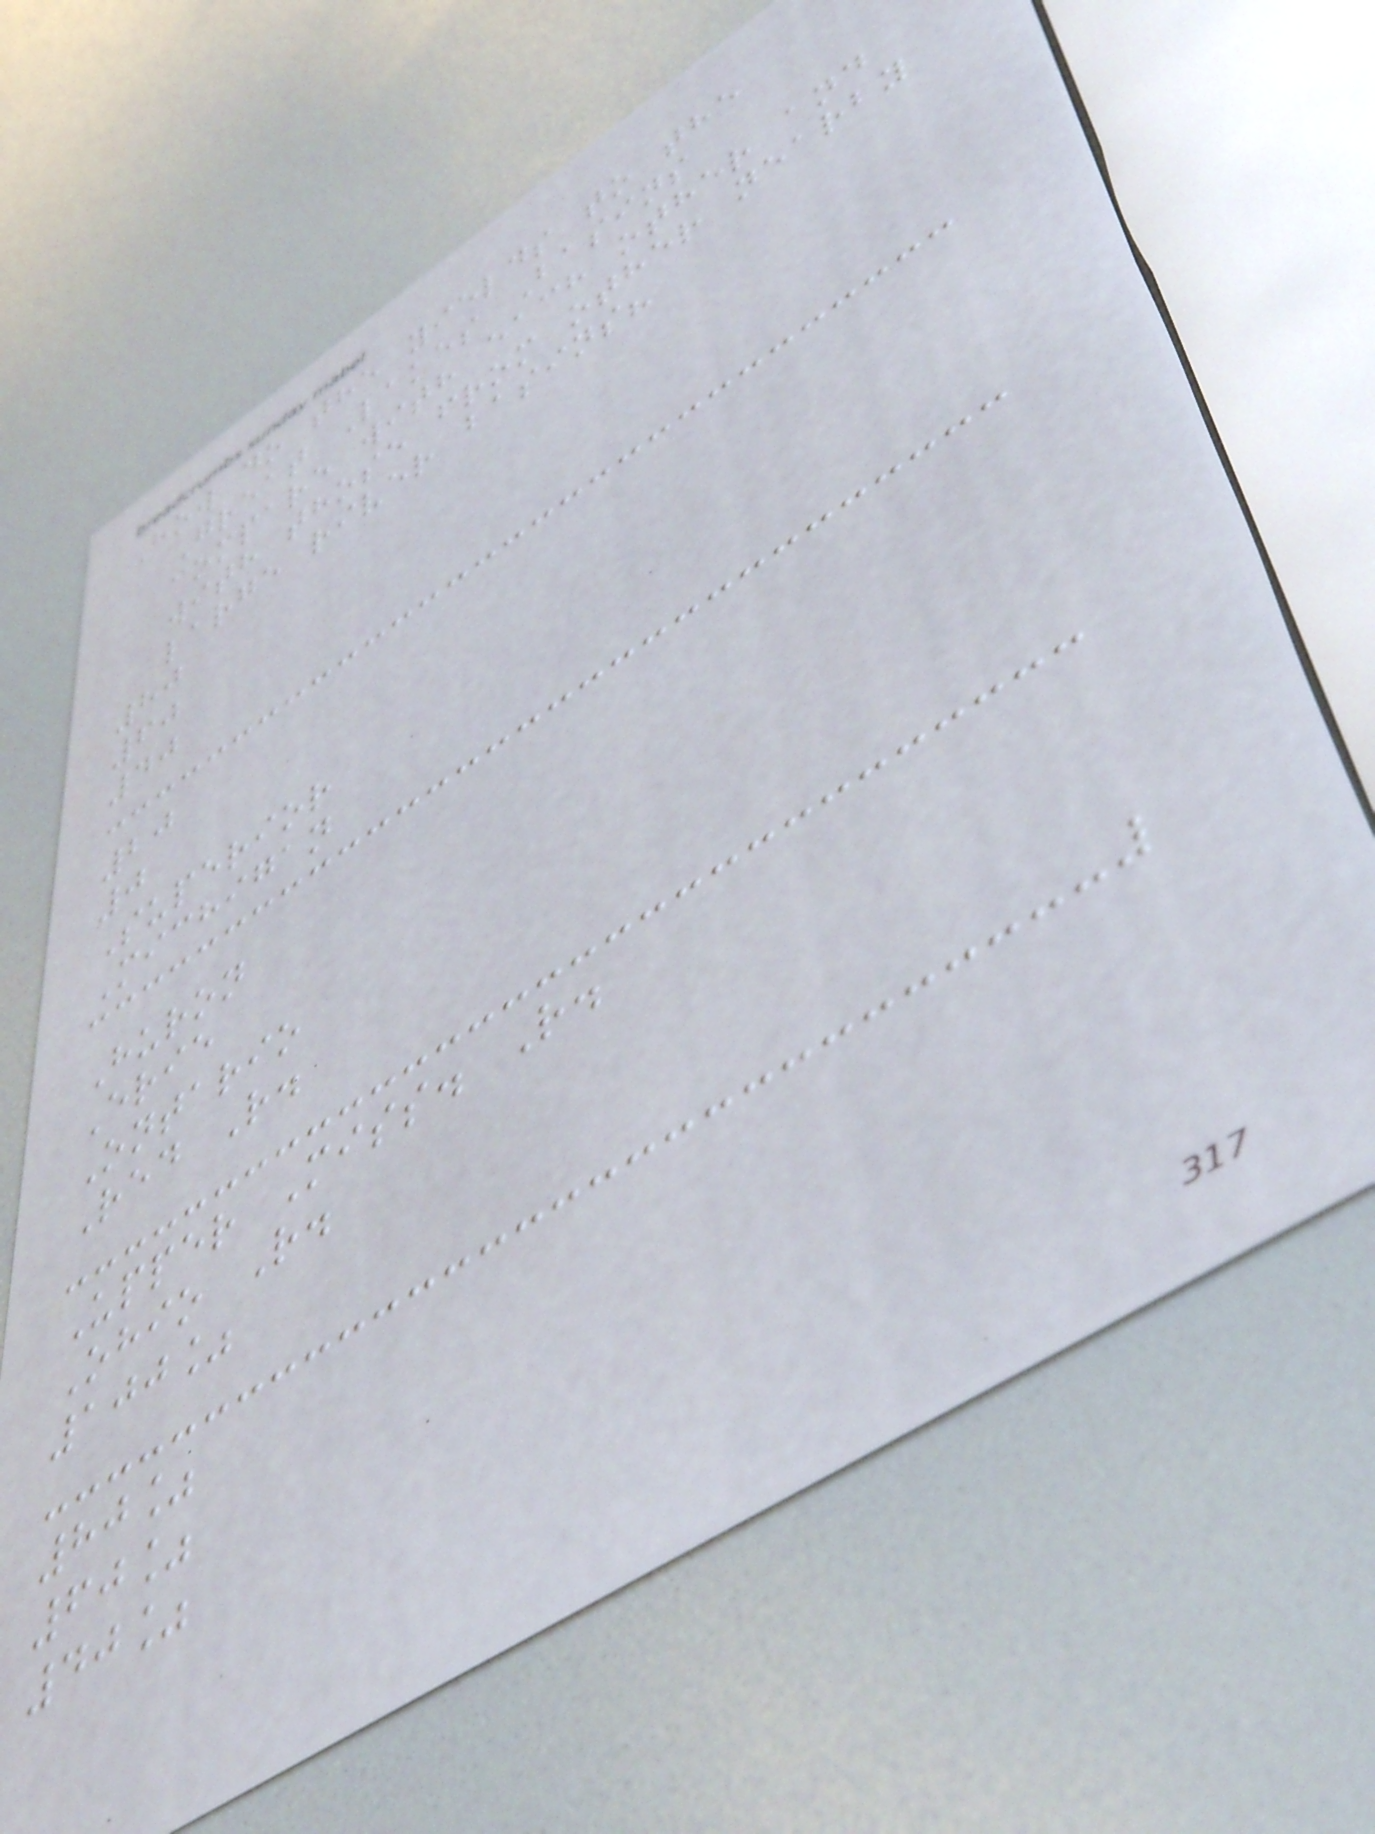How do the yields to the
Great Lakes Basins
compare with each other and
with those from other nearby
large river basins?
80
60
40
20
0
Superior
Michigan
Huron
Erie
Ontario
Red R.
Upper Miss. R.
Ohio R.
100%
80%
60%
40%
